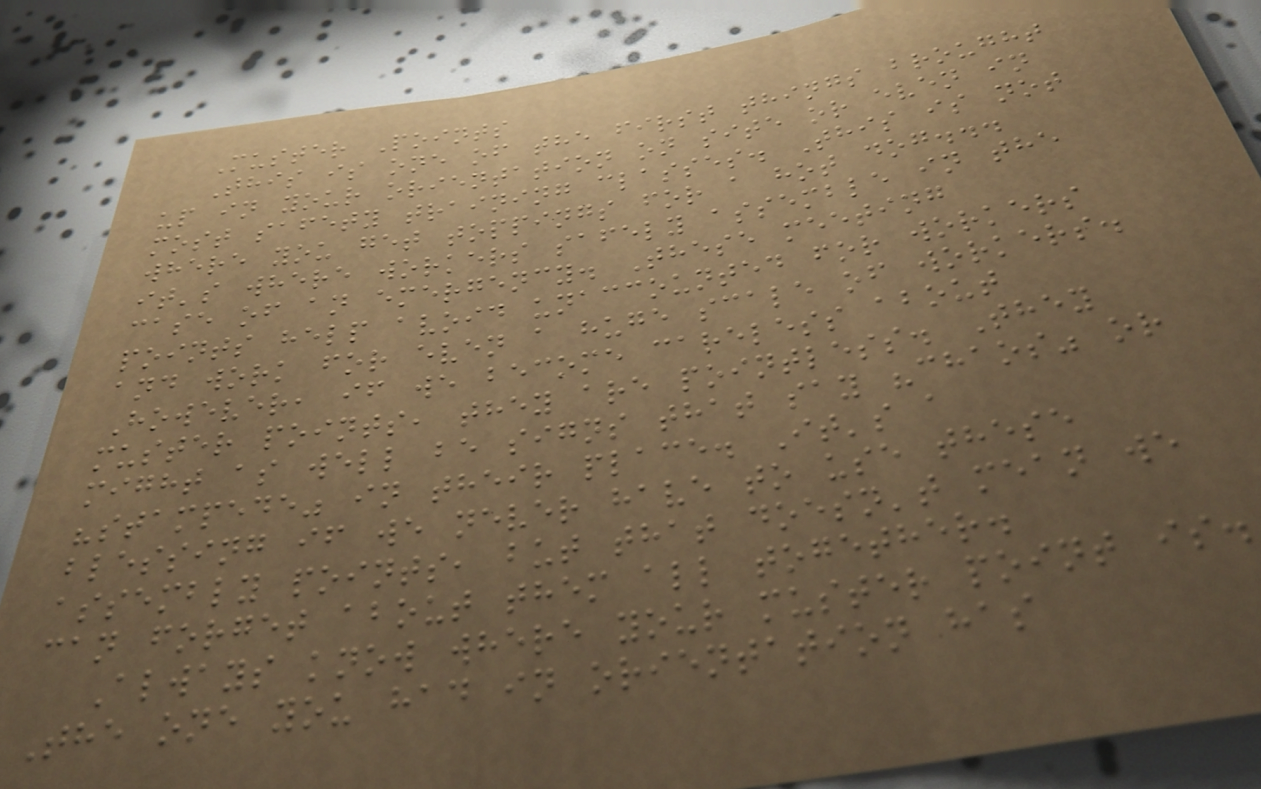Muster Points
This is one of the first things brought
up in your orientation on site or even in
most safety training classes. This is not
where you get toppings for a hot dog...
it's where workers safely assemble in the
case of an emergency. These meeting
points help avoid unaccounted for workers
and work for even a huge scale of workers.
However, if we become careless about
muster points, they are pointless. They
might as well be signs that say "chaos" or
"stampede" in their place. It's a
blessing if we never have to use these
assembly points, but that doesn't mean we
can forget about them all together.
Always know where your muster point is.
The one you had in orientation has
